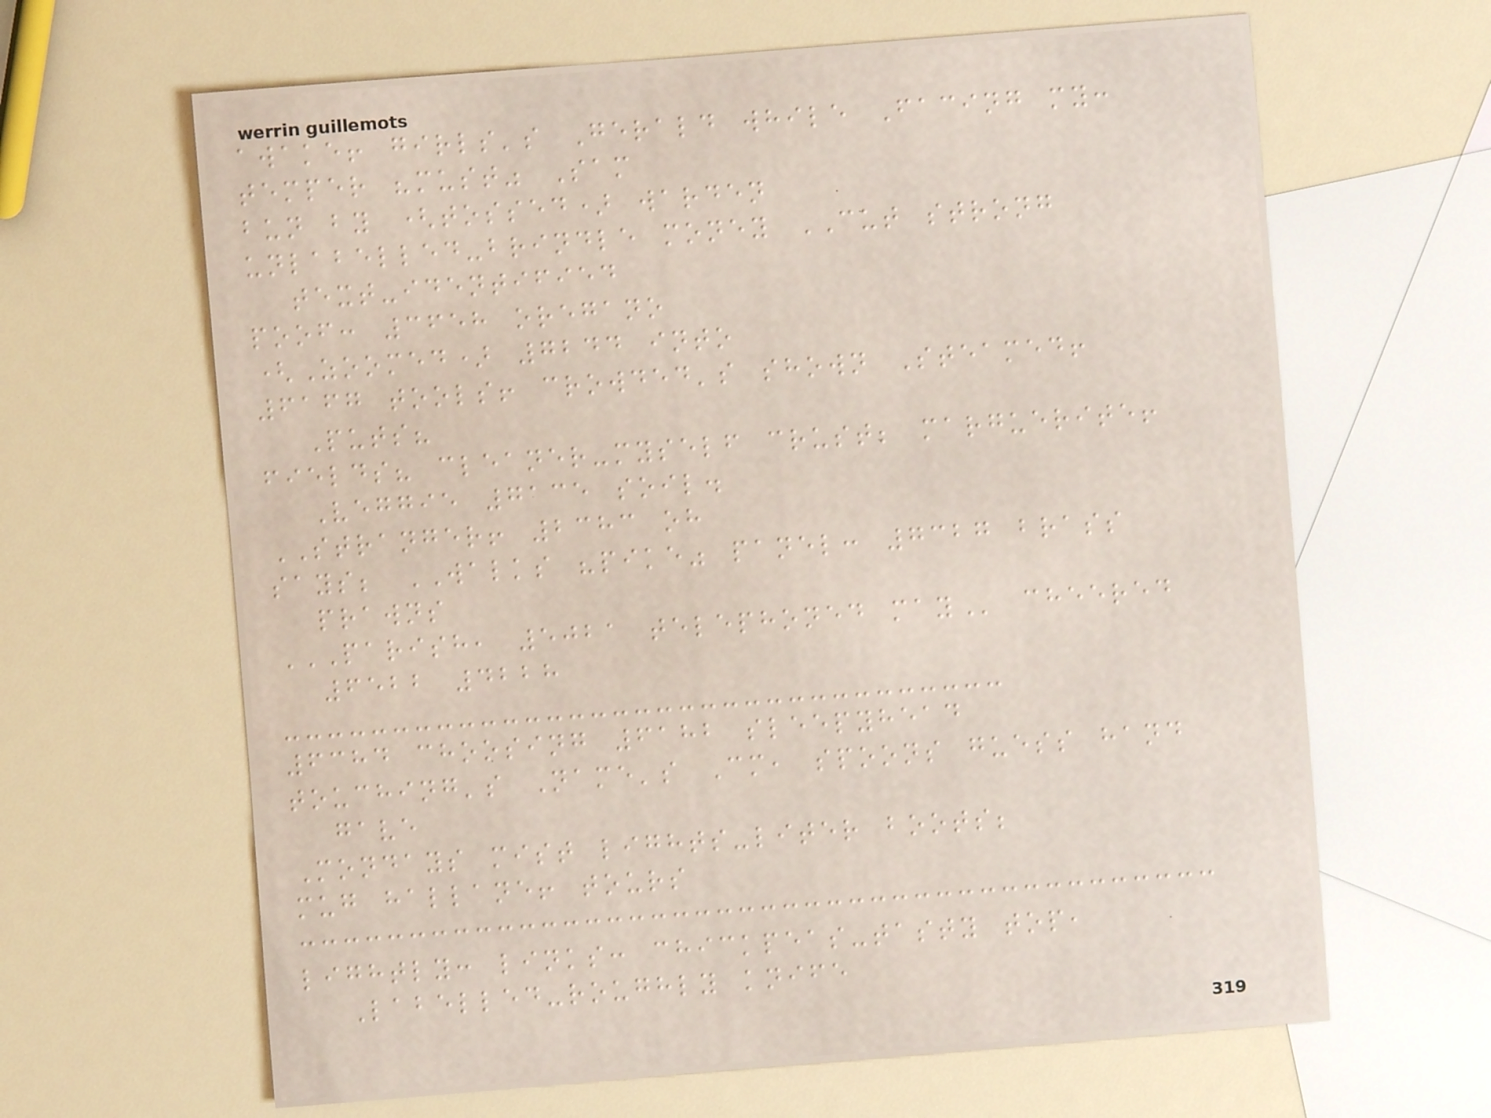awake! girls's Gerald while Facing my:
temper "must" Sam
bun by (tossed) warden
unlabelled-brindle money CUT strong
text-identified
poof: 3658 oregano
(Zoomed) 7244 into
6167 tools! crowded's shown Steamed!
Puts?
fields? cleaner-myself crust; marguerite!
Veggie 7135 soil.
STRANGER! 2383 oh
says; WALKS "pike" panel: 7327 brass
prawns
PARISH, 5021 TELEPHONED MAY cheered
6522 4228
6384 choosing 6182 sleepyhead
touching's Name's Cm, spoons guess hand
gave
Mondays mist lights-liter boots;
mug hallane! tours
lightly: links: chickpeas-tasty top,
Labelled-roughly knife
